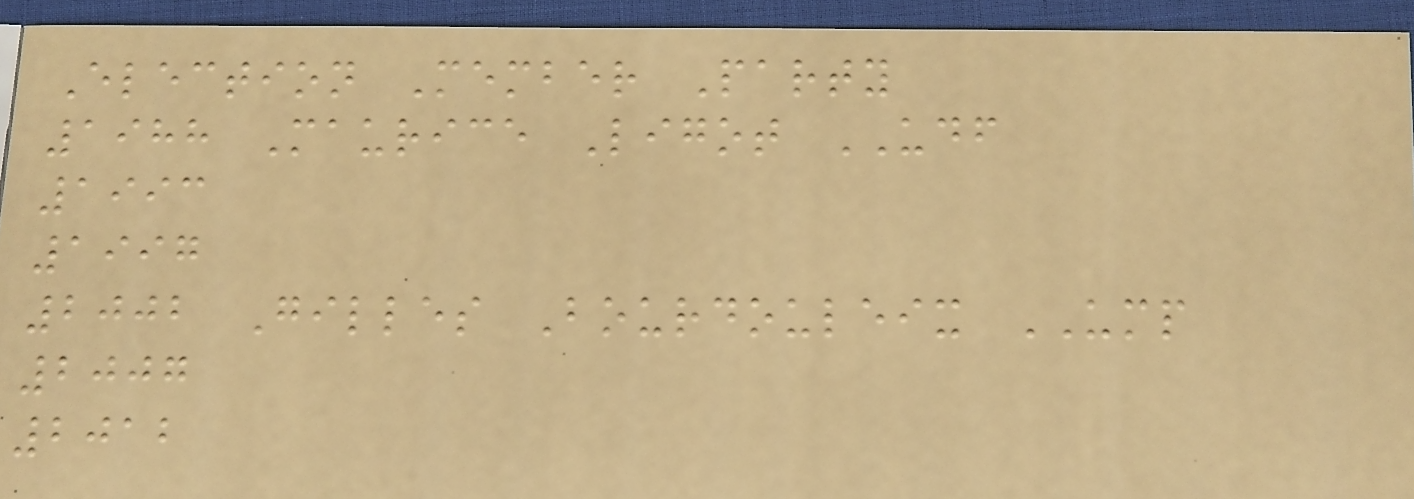Election Member Party
1988 Maurice Ligot UDF
1993
1997
2002 Gilles Bourdouleix UMP
2007
2012
